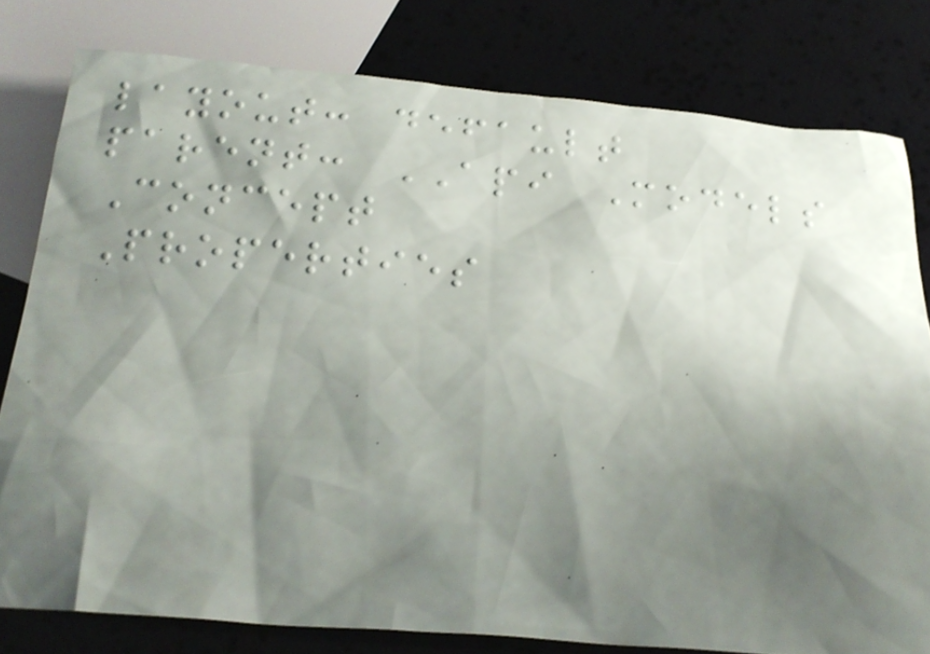layout: default
parent: API Models
Concept
Properties
